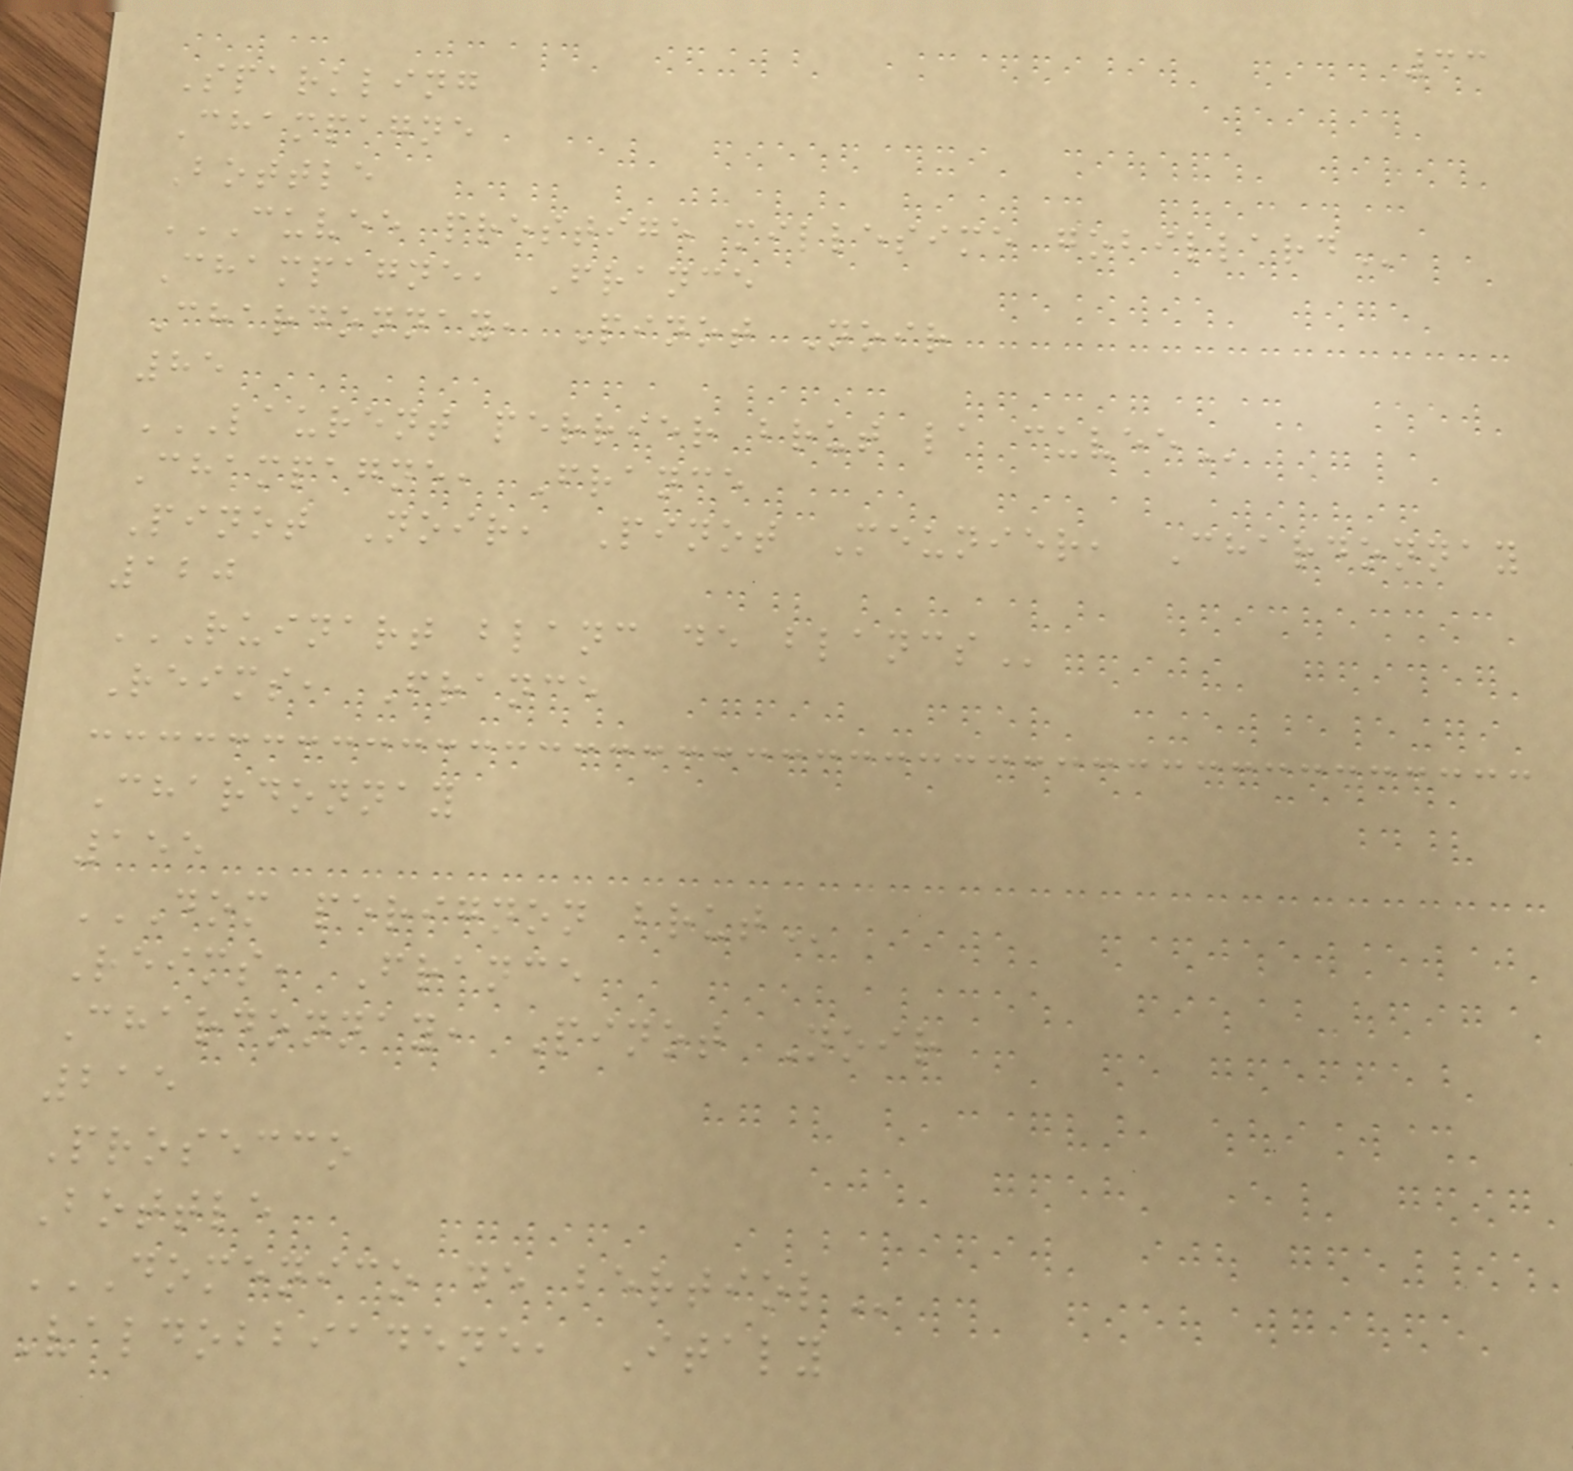33
Sparkling
Champagne
Bottle
CUVEE PRESTIGE MILLESIME GOBILLARD
Champagne, France
Chardonnay, Pinot Noir
85
LAURENT PERRIER BRUT LA CUVEE
Champagne, France
Pinot Noir, Pinot Meunier, Chardonnay
120
RUINART BLANC DE BLANCS
Reims, France
Chardonnay
155
DOM PERIGNON BRUT
Reims, France
Chardonnay, Pinot Noir
215
Prosecco
Bottle
DOMENICO DE BERTIOL
Valdobbiadene, Italy
